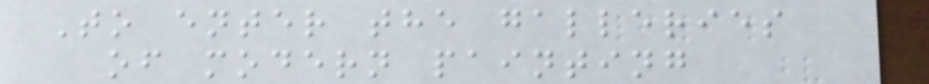To enter the galleries
of modern painting
